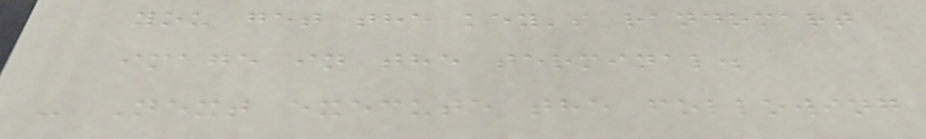you get the key's randomart
image in the terminal.
- Next execute the following
